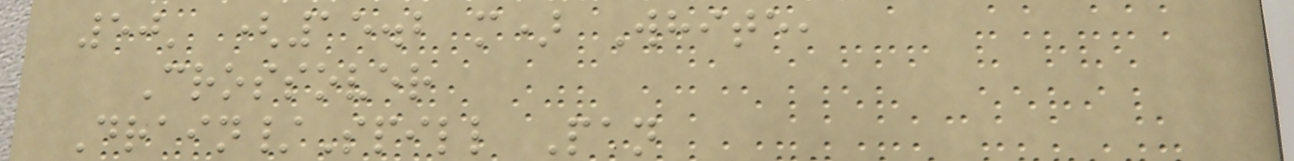50' (15.2 m) White,
Crossover
Drain/Spill Pan
